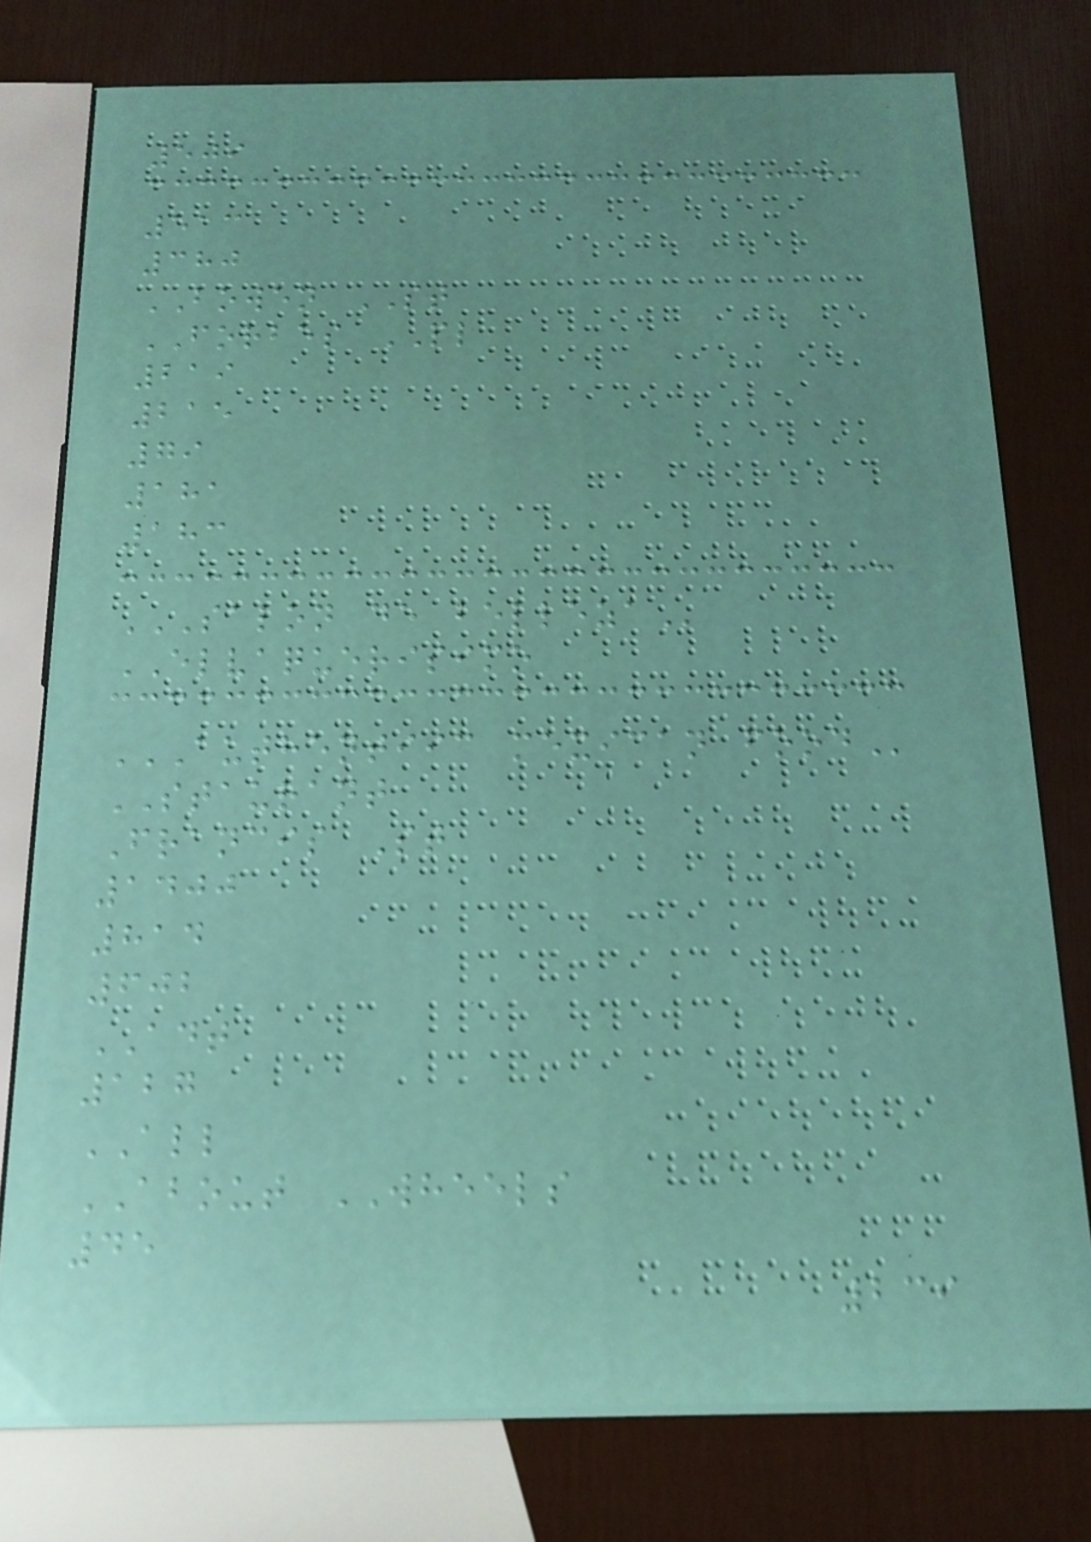509
513
380
BOWEN ST
FORBES PL
219
215
79
181
183
SALON DE BELLEZA
ELVAQUERISIMO
AUTHENTIIC MEXICAN FOOD
STAURANT
Francis St
1400
814
602
ADT
127
ALL
ABOUT WHEELS
45
239
